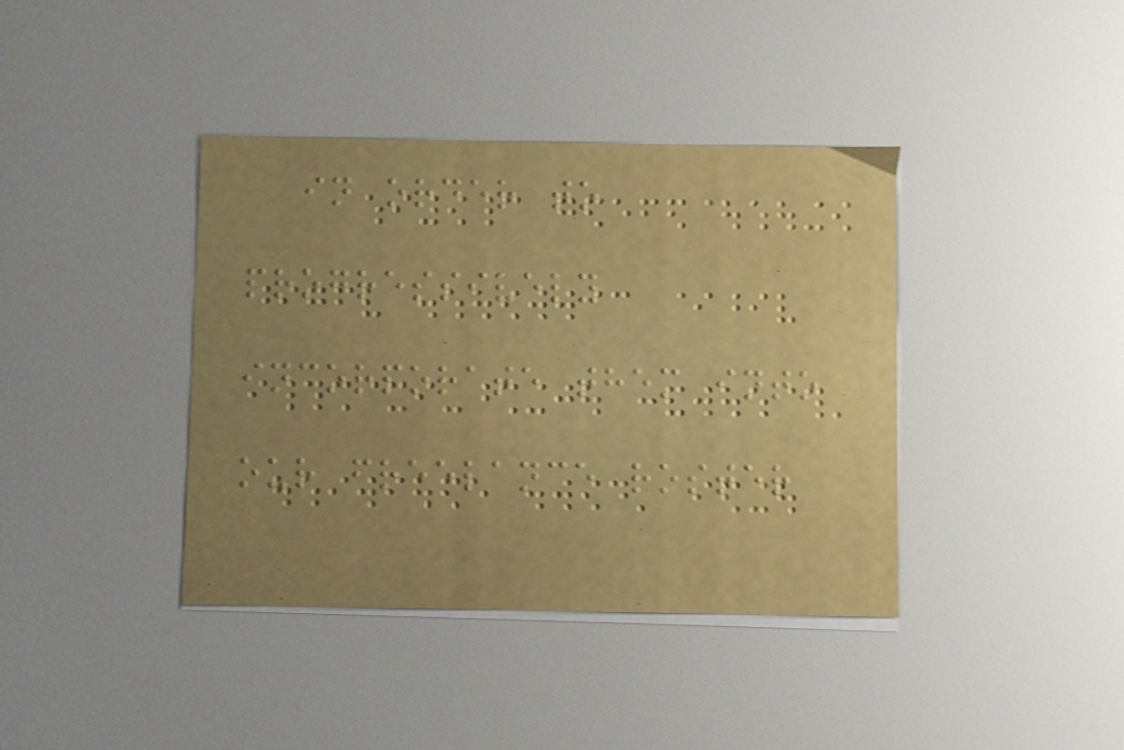in order to
progressively
incorporate them into
our freelance roster
